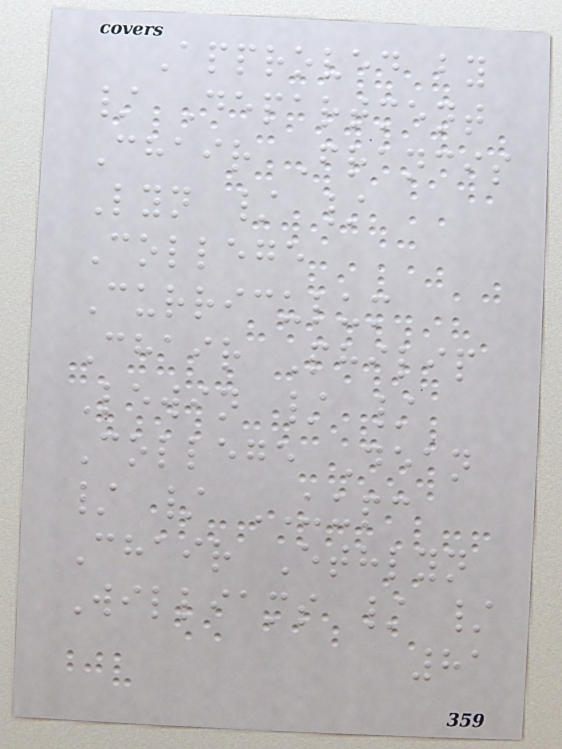Approved by
/ Department
Chair Francis
Lyn / /
College
Curriculum
Chair Philip
Lewin / /
College Dean
/ / UUPC
Chair Ethlyn
Williams / /
81
